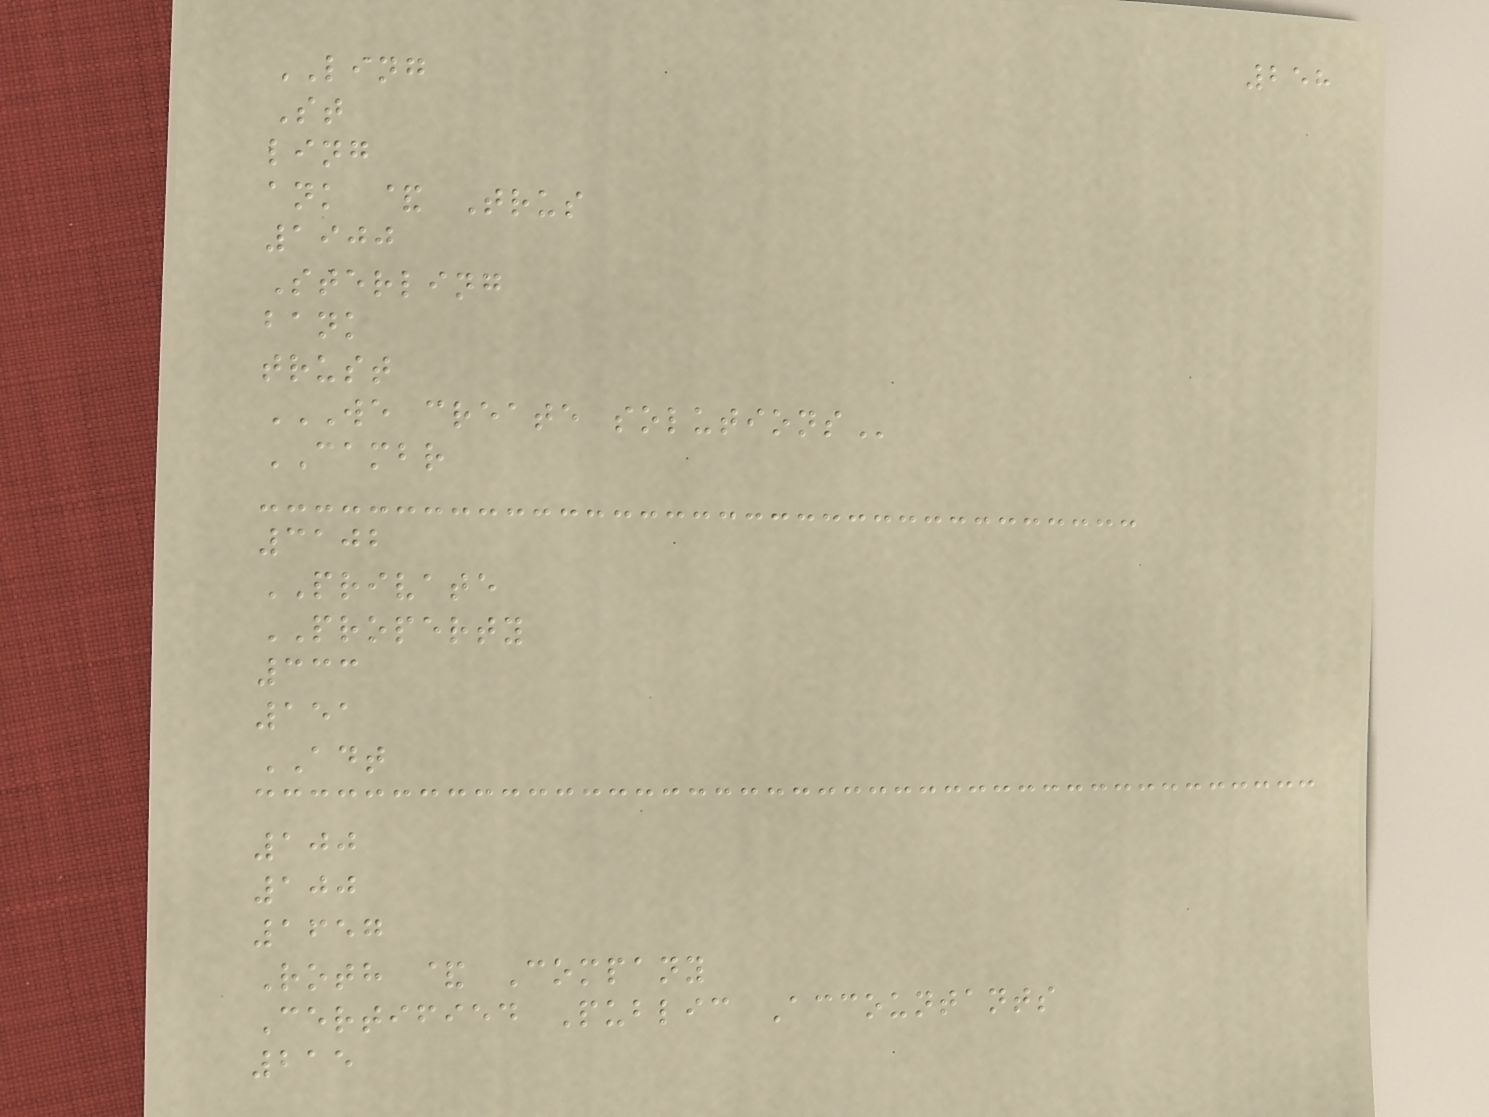258
LING
St
ling
ank & Trus
1900
Sterling
bank
trust
WE CREATE SOLUTIONS
CAMBR
3102
PRIVATE
PROPERTY
333
151
ADT
100
100
1657
Roth & Company
Certified Public Accountants
215
